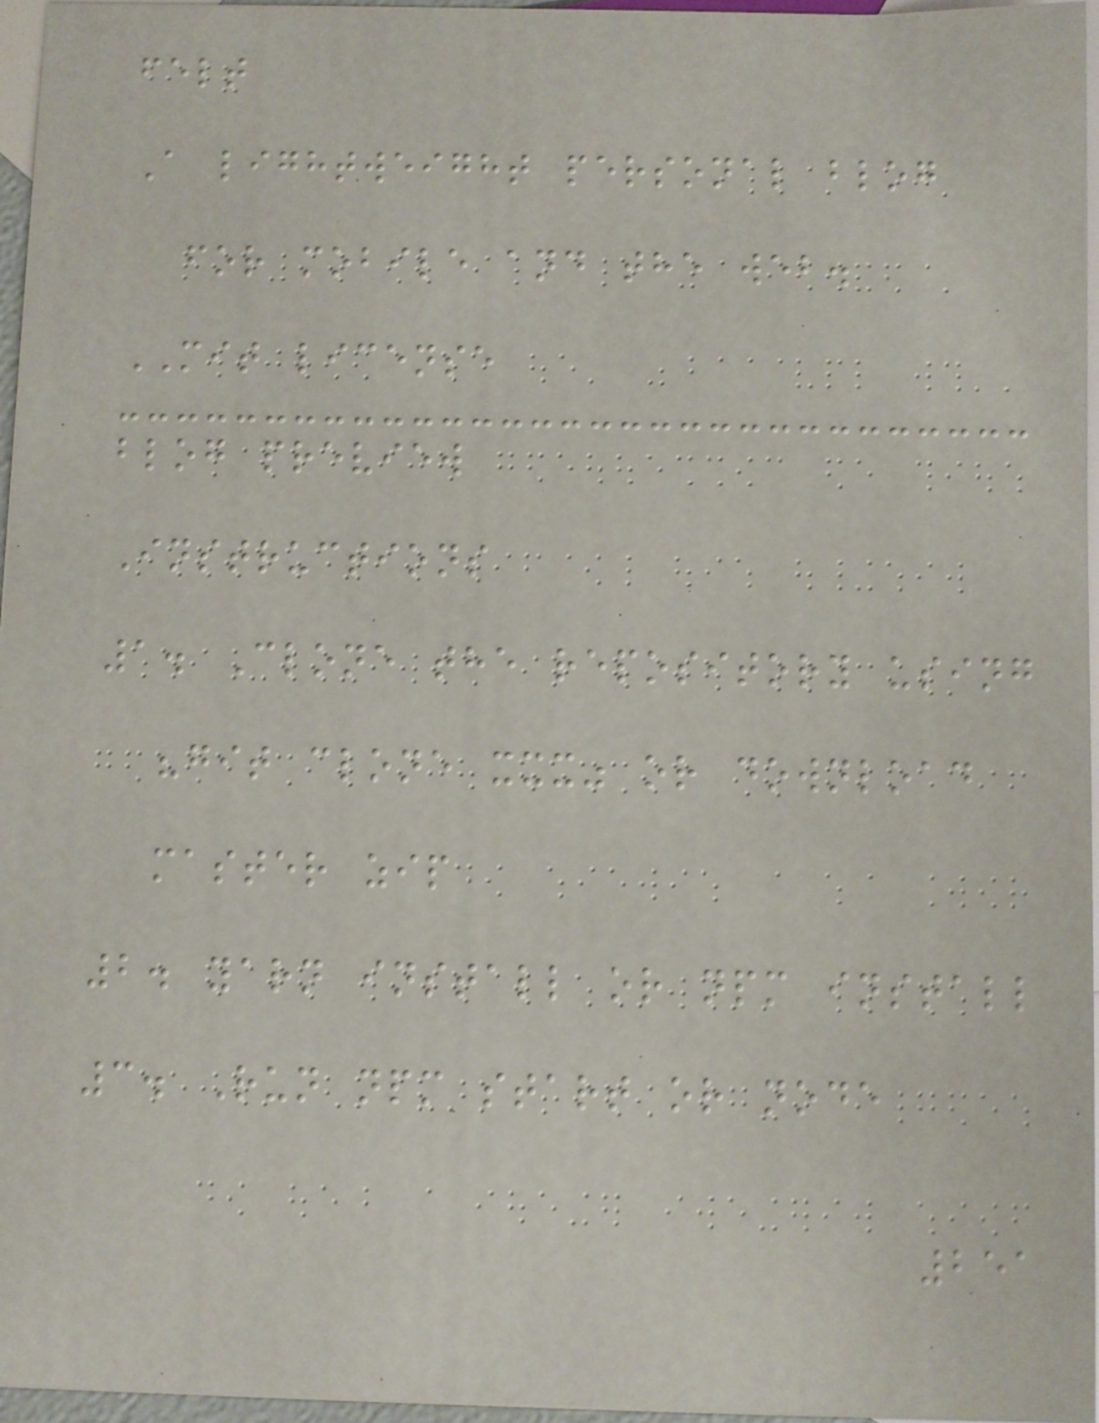felt
A lightweight personal blog
for mobile and the web.
MIT license
blog preview
Instructions
1. Clone the repository using
"git clone xxx" or download
master zip
2. yarn install or npm install
3. Run npm start or node
251
